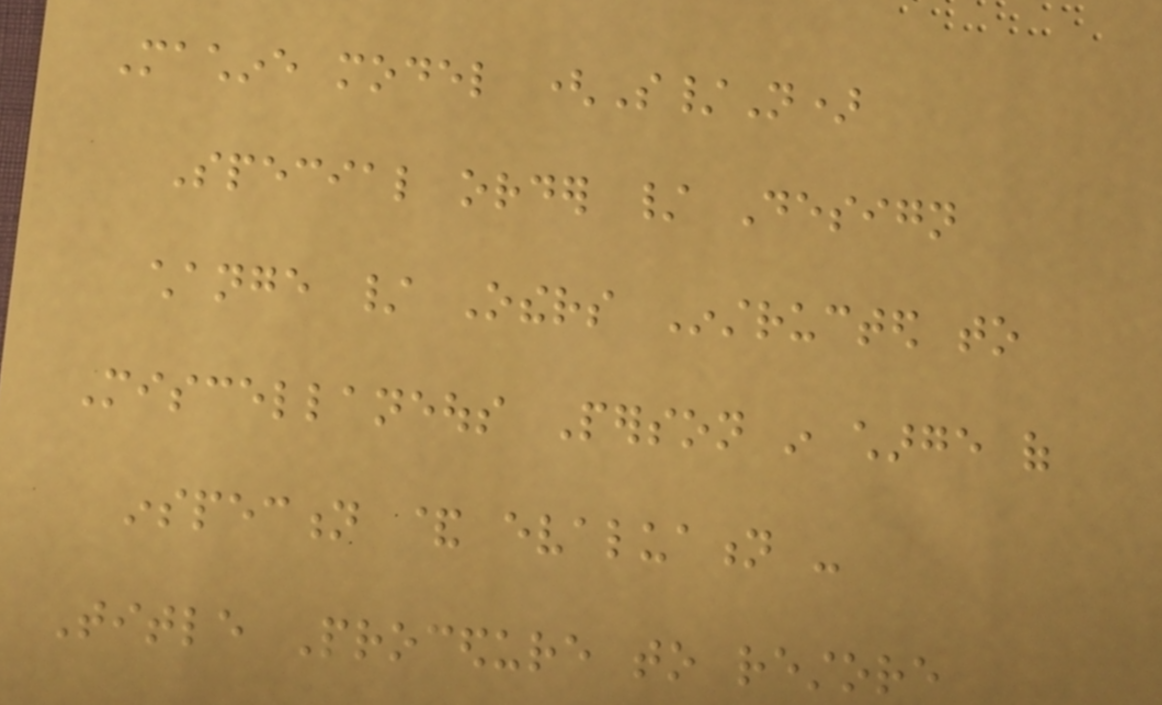Machine model (S/N)
Special order / Design
change / Others Instructed to
Miscellaneous Person in charge of
inspection & evaluation -
Title Procedure to restore
